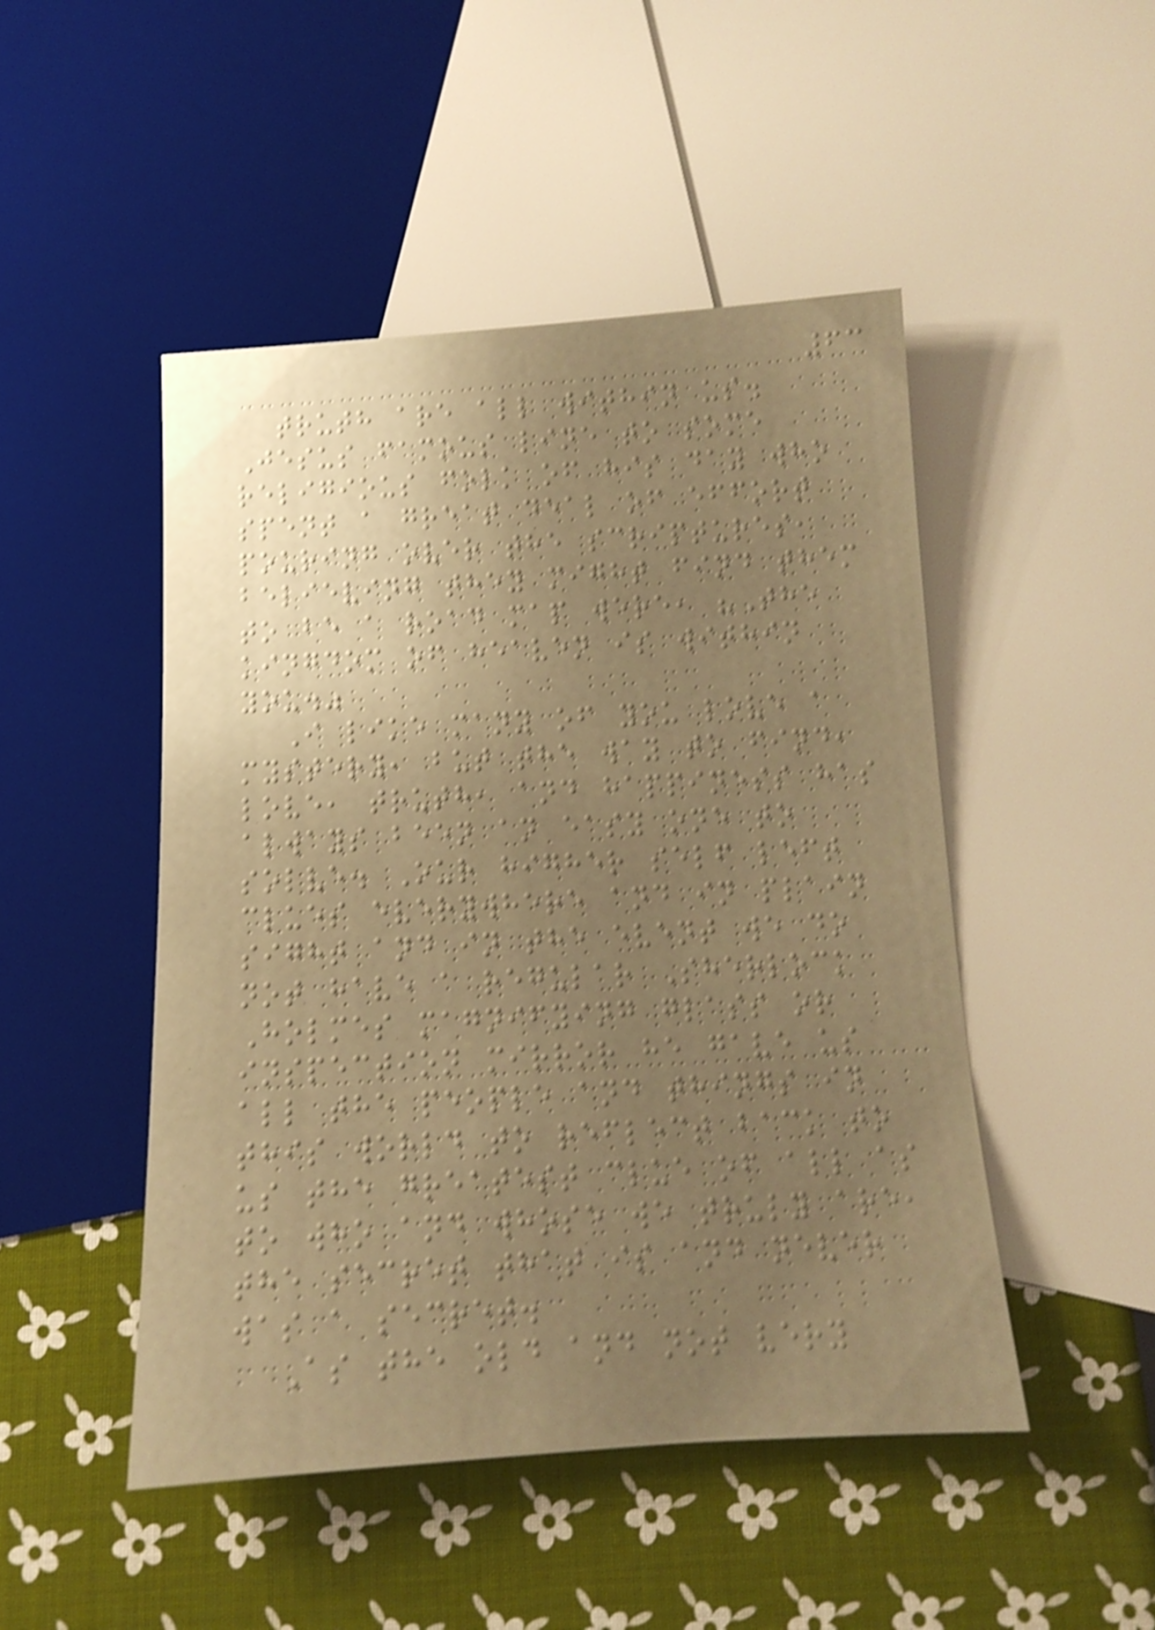63
truth are all within us.
Jesus famous line to some
religious folk of his day who
spent a great deal of effort
pouring over the scriptures,
believing they might find them
to be a road map were, "The
kingdom of heaven is within
you."
I like many of you love a
mystery, but the way to find,
love, truth, and happiness has
always been an easy one to
solve. Our higher self left
clues everywhere and in plain
sight and in the event we do
not have a regular Sherlock
Holmes magnifying glass or
inspection mirror he gave us
all the people and things in
this world to reflect back to
us the greatest clue of all as
to who and whose we truly are,
the secret that is and never
was a secret.
As the old and not very
